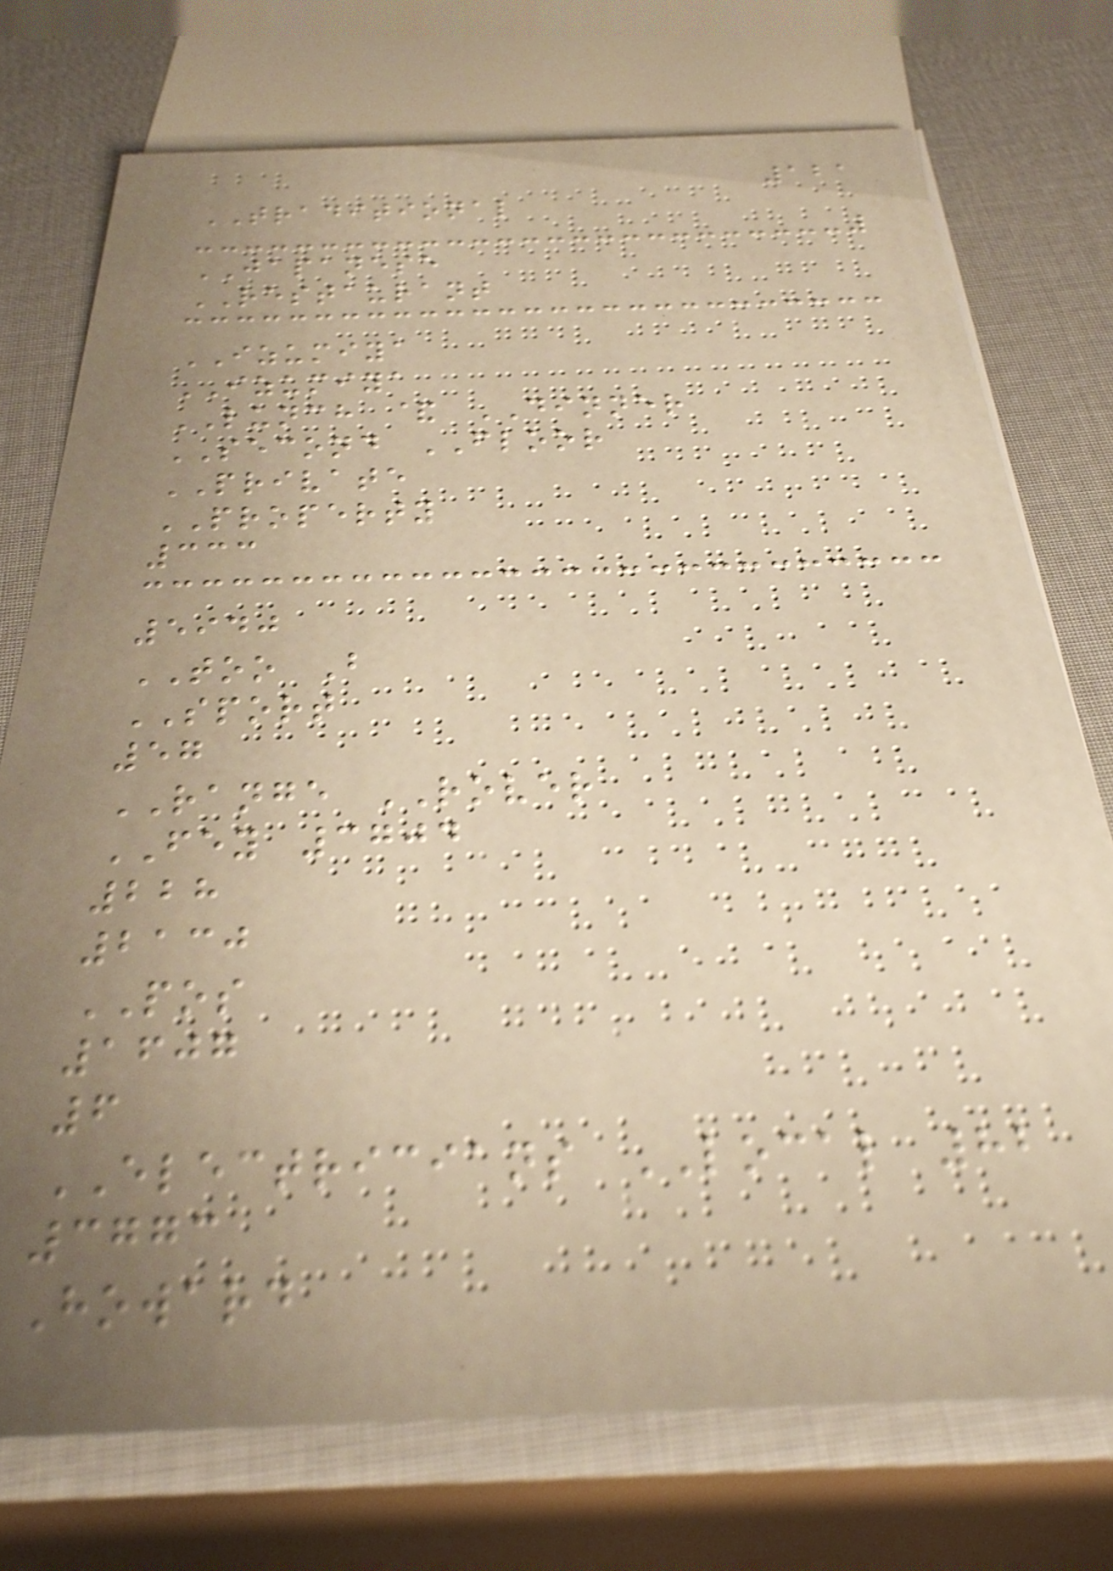121
TRADITIONAL
JAPANESE
RESTAURANT
IZUMIYA
IZUMIYA
LUNCH & DINNER
SECOND FLOOR
PRIVATE
PROPERTY
333
5940
TOO B
SPORT
57
RANGE ROVER
FEY 3704
228
2130
POS
1607
6
ELECTRICIANS LOCAL 82
3773
Howard
